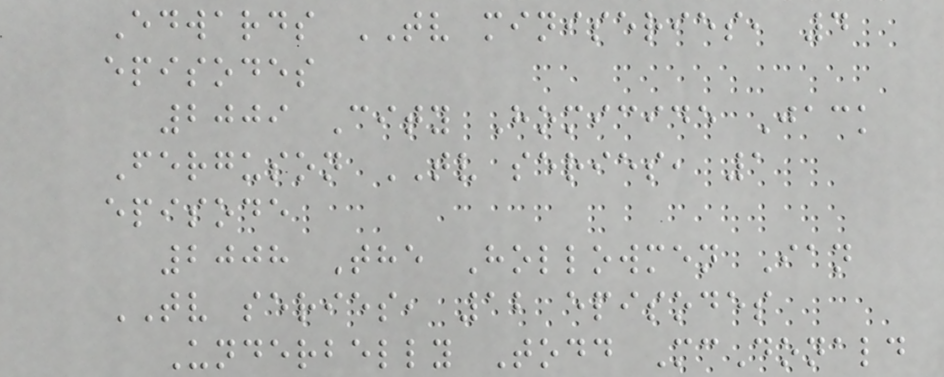Edwards TV miniseries, 4
episodes
2009 City Homicide Jack
Ferguson TV series, 1
episode
2008 The Hollowmen Ian
TV series, 12 episodes
Underbelly Todd McDonald
